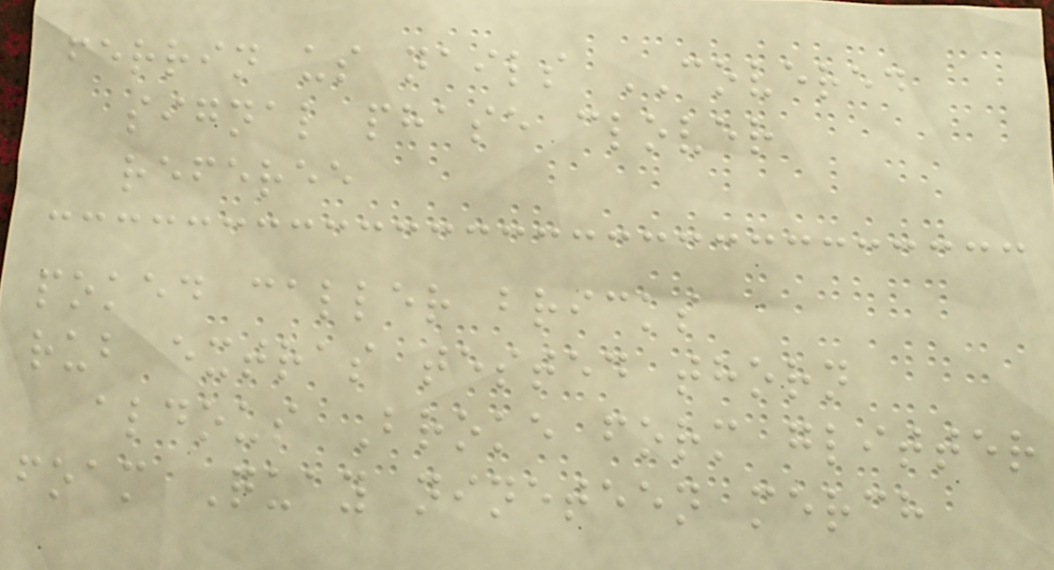ferrin us nails COVERED
signal phase clover
referee
poked caller bricks
rub extras tested thorn
aldous Broke form glitter
foam Quay nineteen merch
